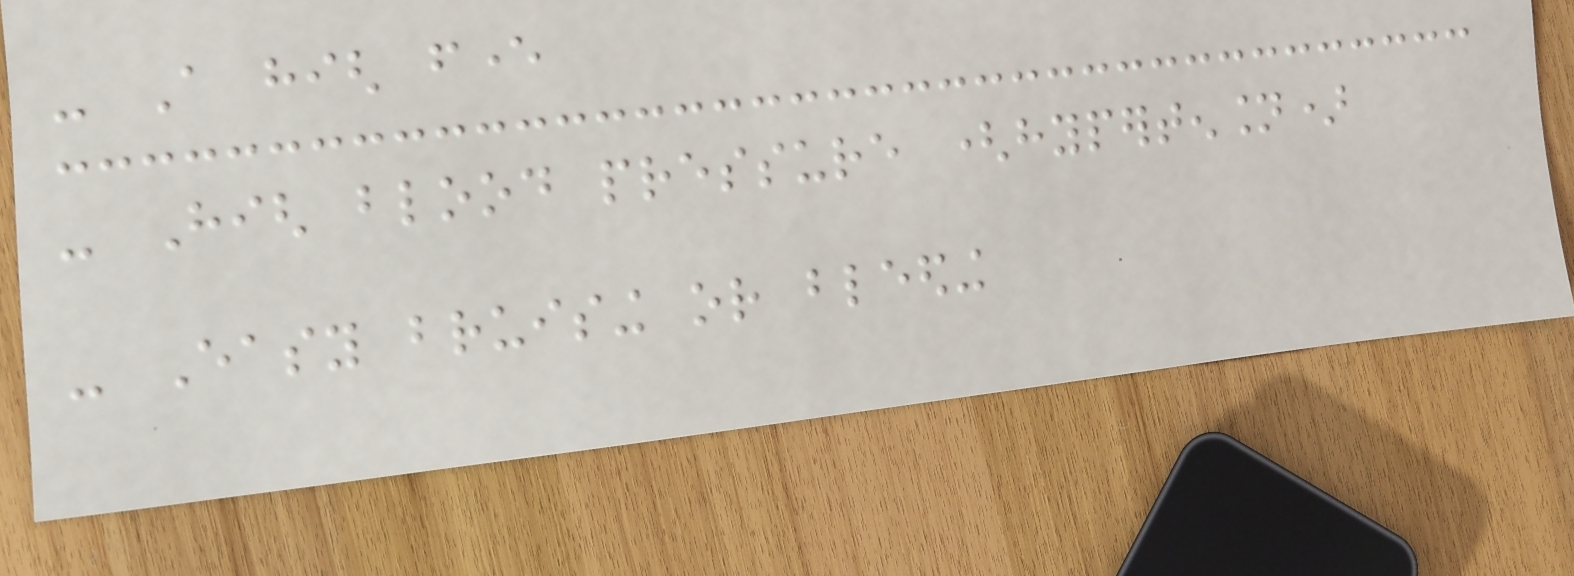- A high fever
- High blood pressure (hypertension)
- Easy bruising or bleeding
